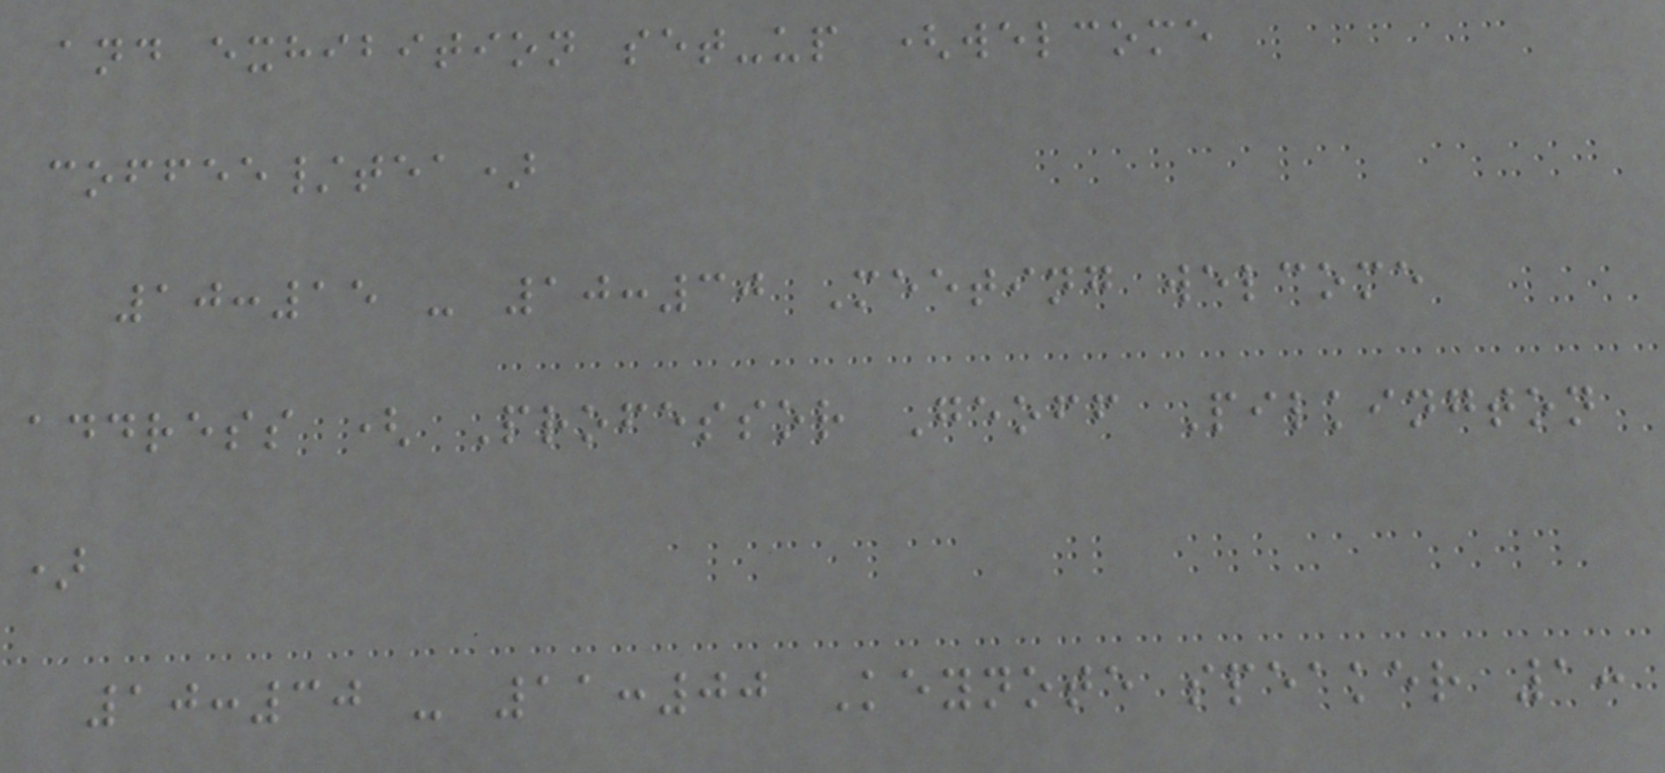and exhibition set-up (welcome
coffee/tea)
10:15 - 10:30 Meeting welcome
address ( Professor Geoff Pilkington
)
10:30 - 11:00 Keynote speaker 1:
